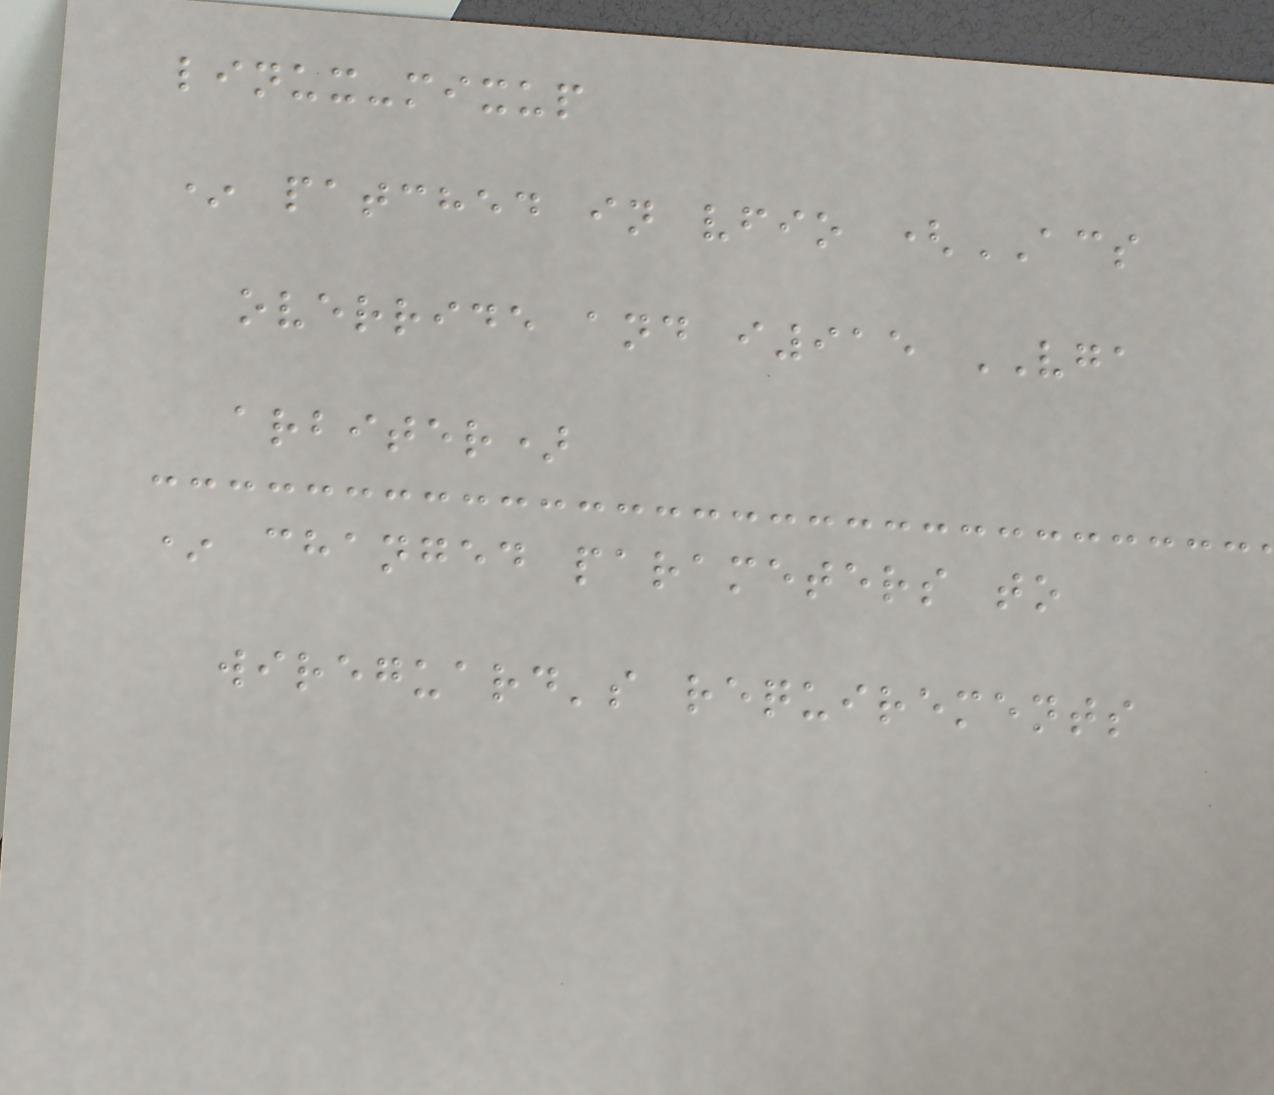linux-mixup
* patched in vfio (ACS
override and i915 VGA
arbiter)
* changed parameters to
wireguard's requirements
